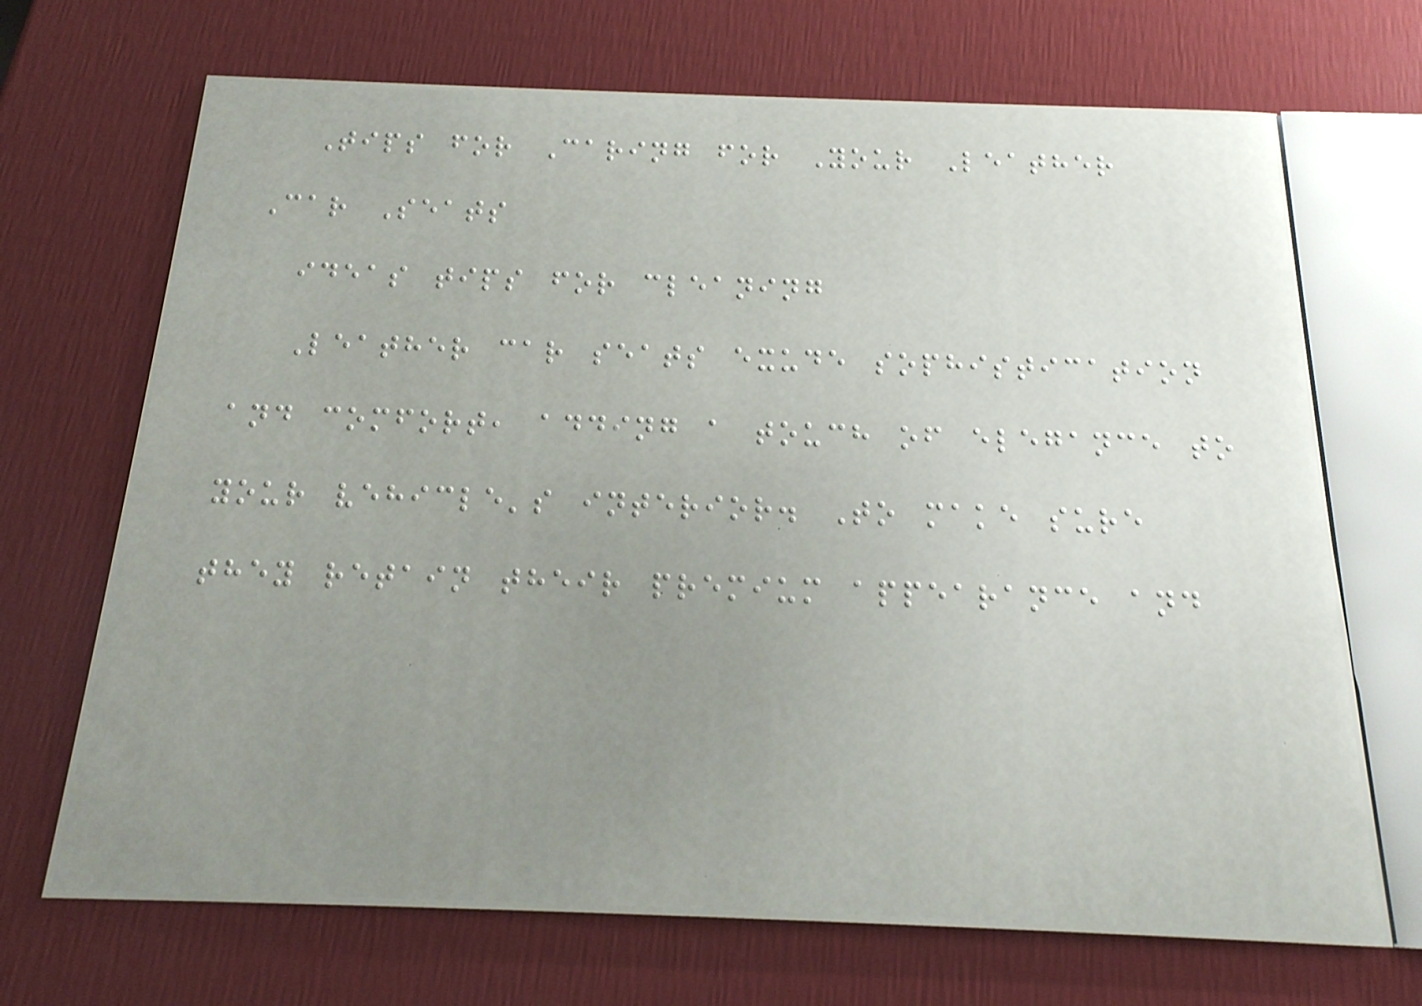Tips for Caring for Your Leather
Car Seats
ideas tips for cleaning
Leather car seats exude sophistication
and comfort, adding a touch of elegance to
your vehicle's interior. To make sure
they retain their premium appearance and
